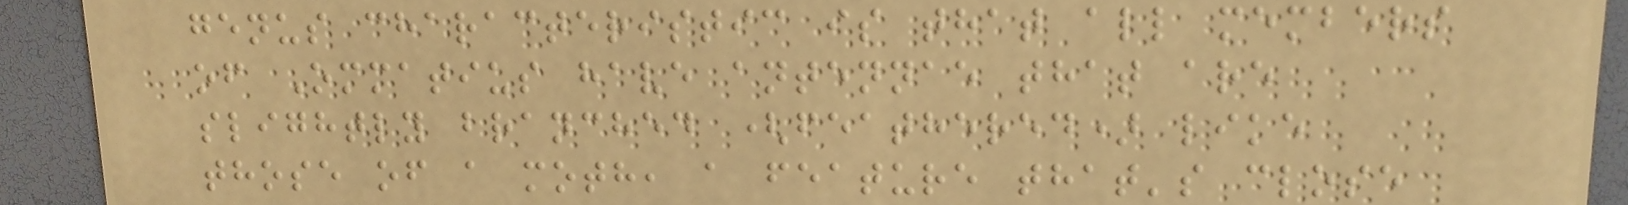genus characteristic is that all members
of Ommatius have antennae that are
slightly branched (feathered) like
those of a moth, a feature that's close
